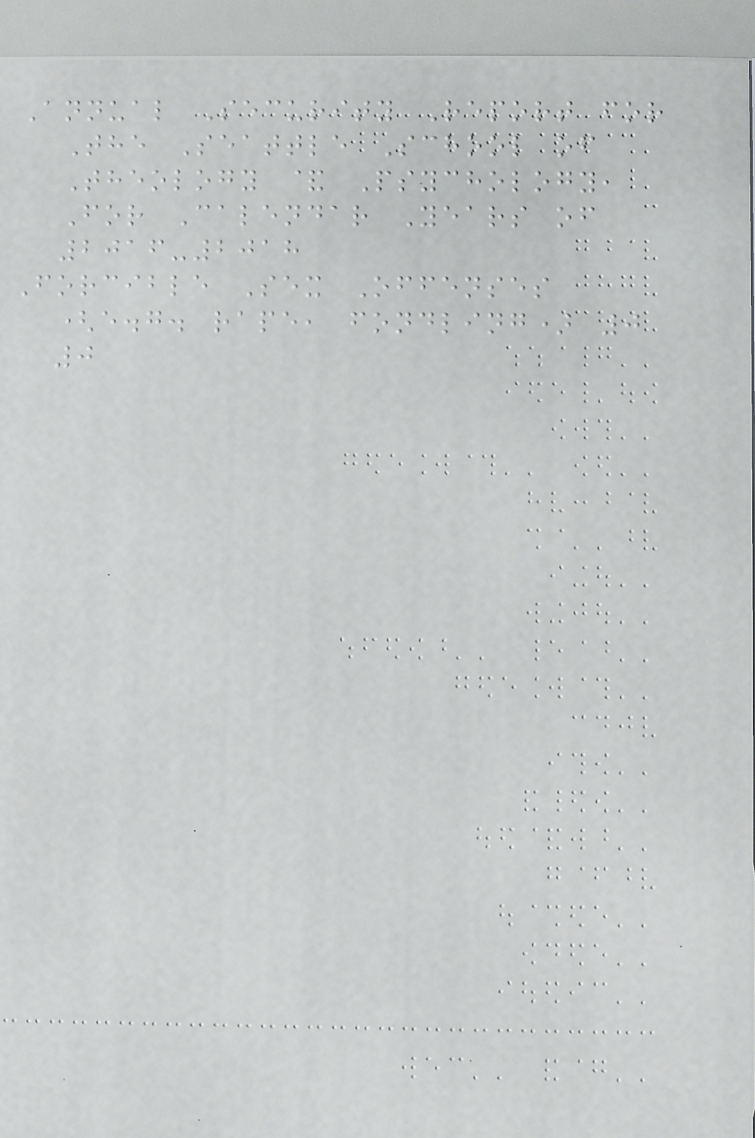Annual Security Report for
The Seattle School of
Theology & Psychology,
For Calendar Years of
2016-2018
Forcible Sex Offenses
(e.g. rape, fondling) 0
0
